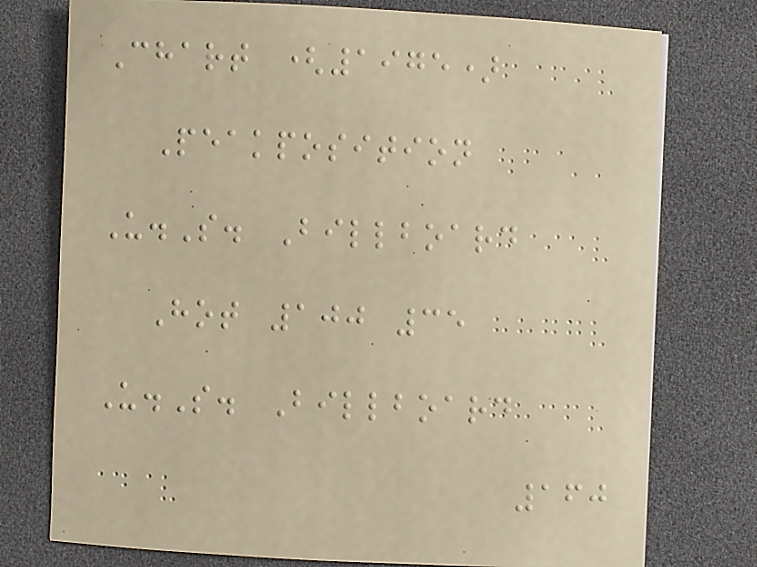Chart (1975)
Peakposition
U.S. Billboard
Hot 100 35
U.S. Billboard
160
